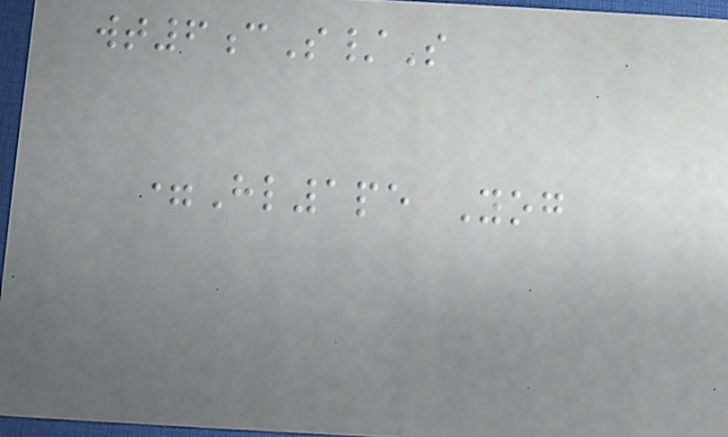wt6cS/S
=Hl1pe Yog
